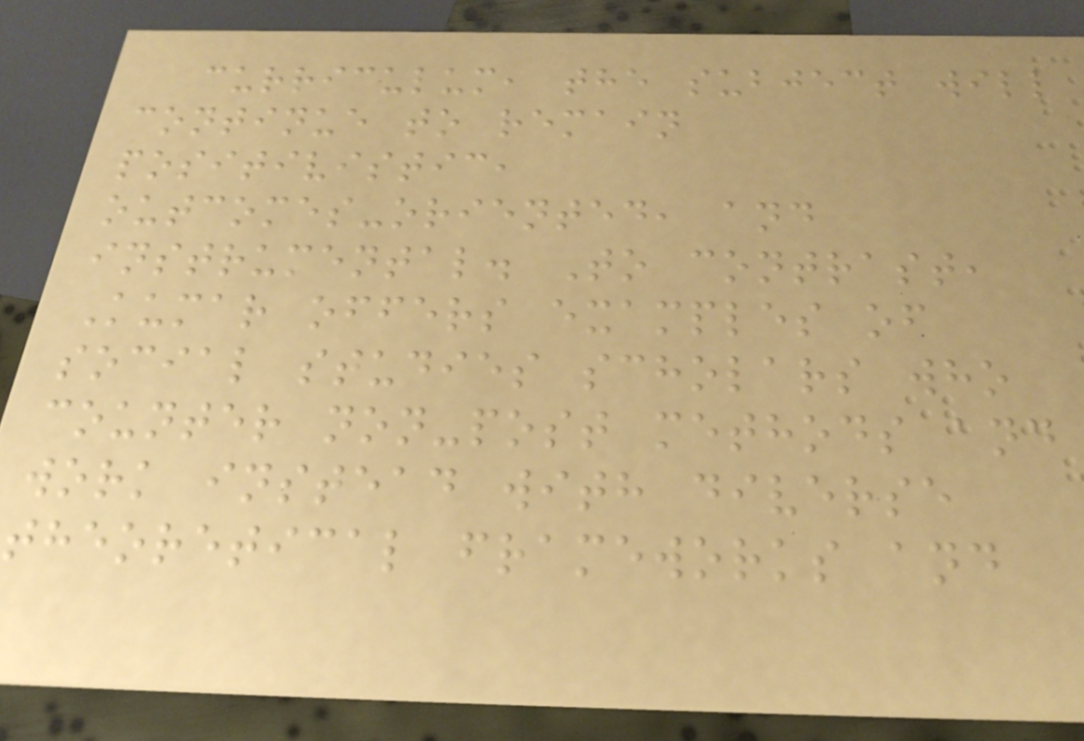curriculum, the subject will
continue to remain
positivistic,
outcomes-oriented, and
instrumental. To contrast,
Kumar offers examples of
social studies scholars who
counter non-post methods and
work instead with diverse
theoretical frameworks and
